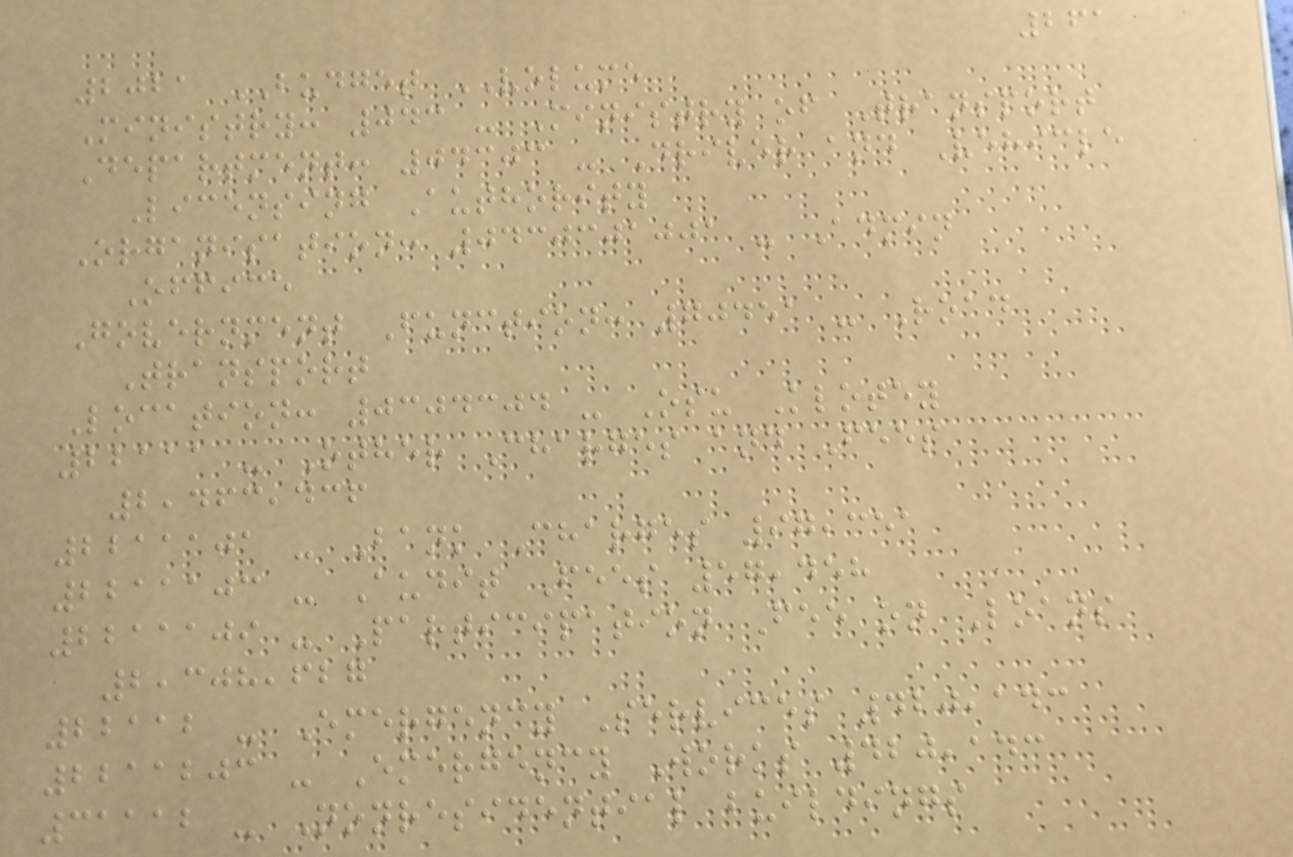261
2021 BUDGET VOLUME
Ministry: 043 - Ministry of Transport
Department: 04303 - Driver and Vehicle
Licensing Authority
Organisation: 0430301001 - Admin
Office
Government Function: 70451 - Road
Transport
Location: 0304304 - Osu Klotey
22111 - Other Charges and Fees
2,463,436
2211101 - Bank Charges 97,351
2211103 - Audit Fees 57,458
2211109 - Participation Fee on Loans
2,308,627
22112 - Emergency Services 420,143
2211203 - Emergency Works 420,143
31112 - Nonresidential buildings
